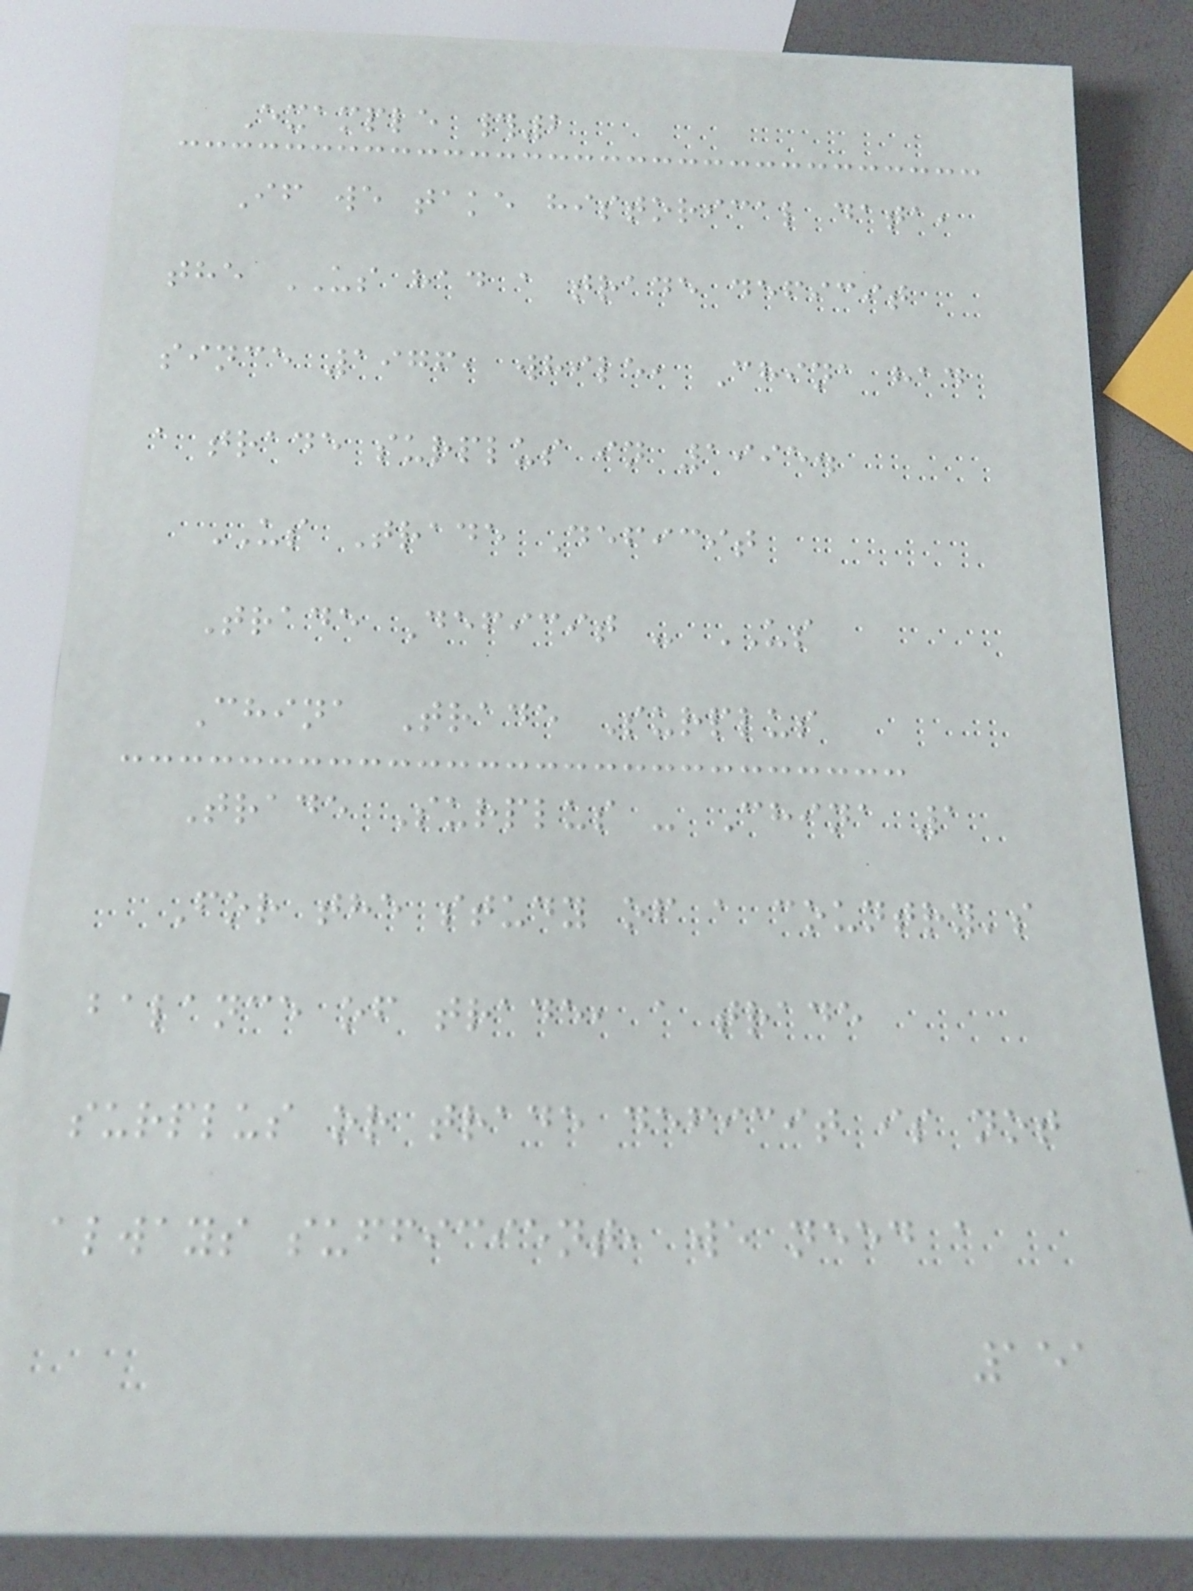Example #2
If we take historical data,
the US had a trade deficit
since 1976, while, China had
a trade surplus in 1995.
US Trade Deficit
Trade Deficit - US
China Trade Surplus
Trade Surplus - China 1
For the study of a country's
balance of trade, a trade
surplus or trade deficit is not
always sufficient, we need a
151
